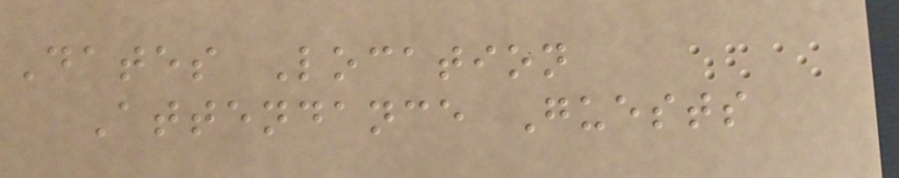Dates Location
Attendance Guests
